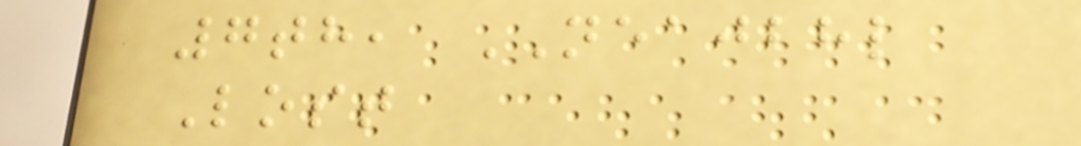7th, NEAJBHL
Lost
